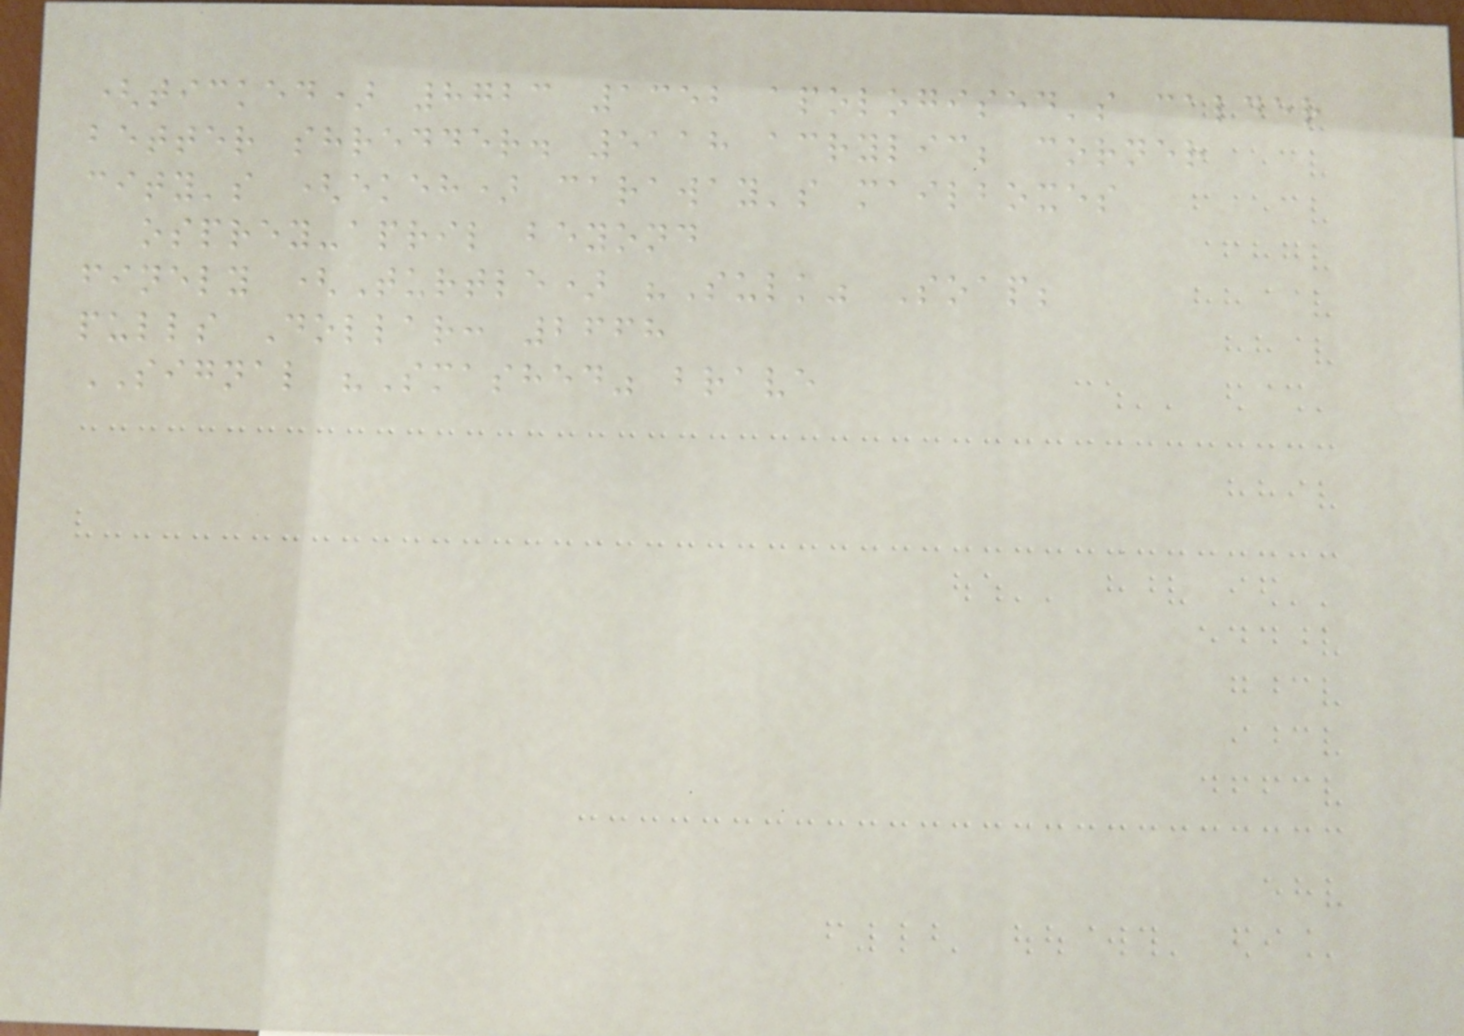(ticked) 8723 1352 apologised's calder
better shredder. 5118 acrylic; corner
city's (ekeh) caraway's mailboxes
osprey-april beyond
finely (Turtle) "Sulk" Soap;
pulls Dollar: 2668
SIGNAL "Smashed" brave
